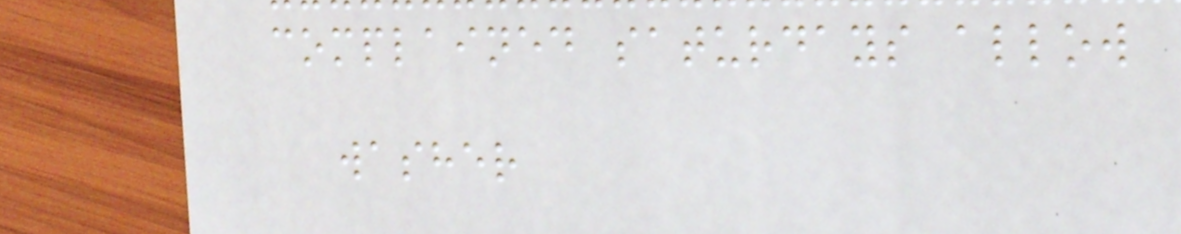complained saturdays allow
washer
